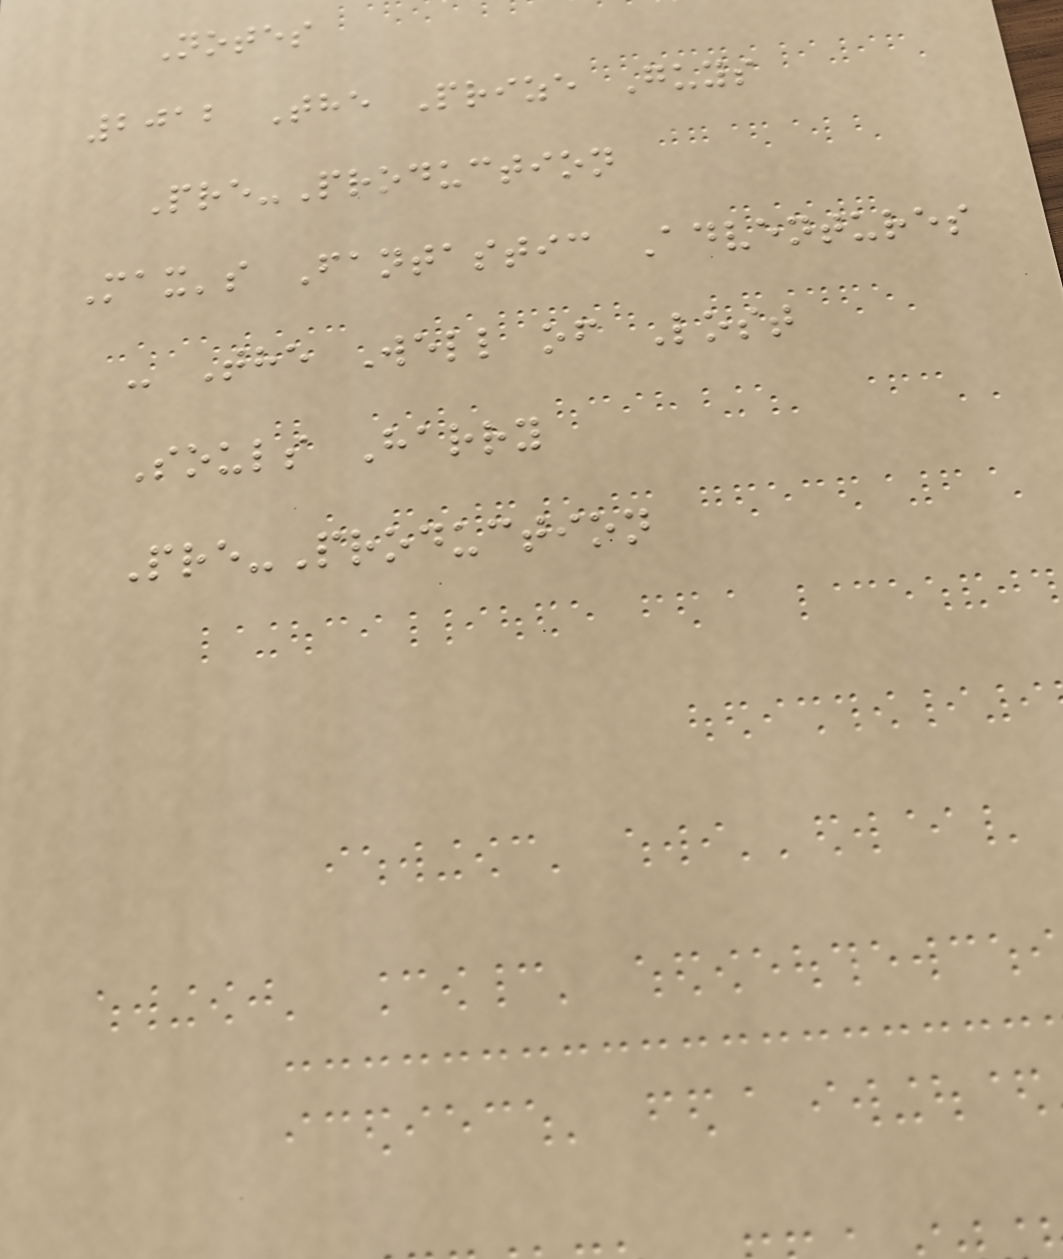Notes
2012 The Prize Guys
Pre-Production
Max's Fantastic Adventures
- The Well of Lost
Souls Harry
Pre-Production
